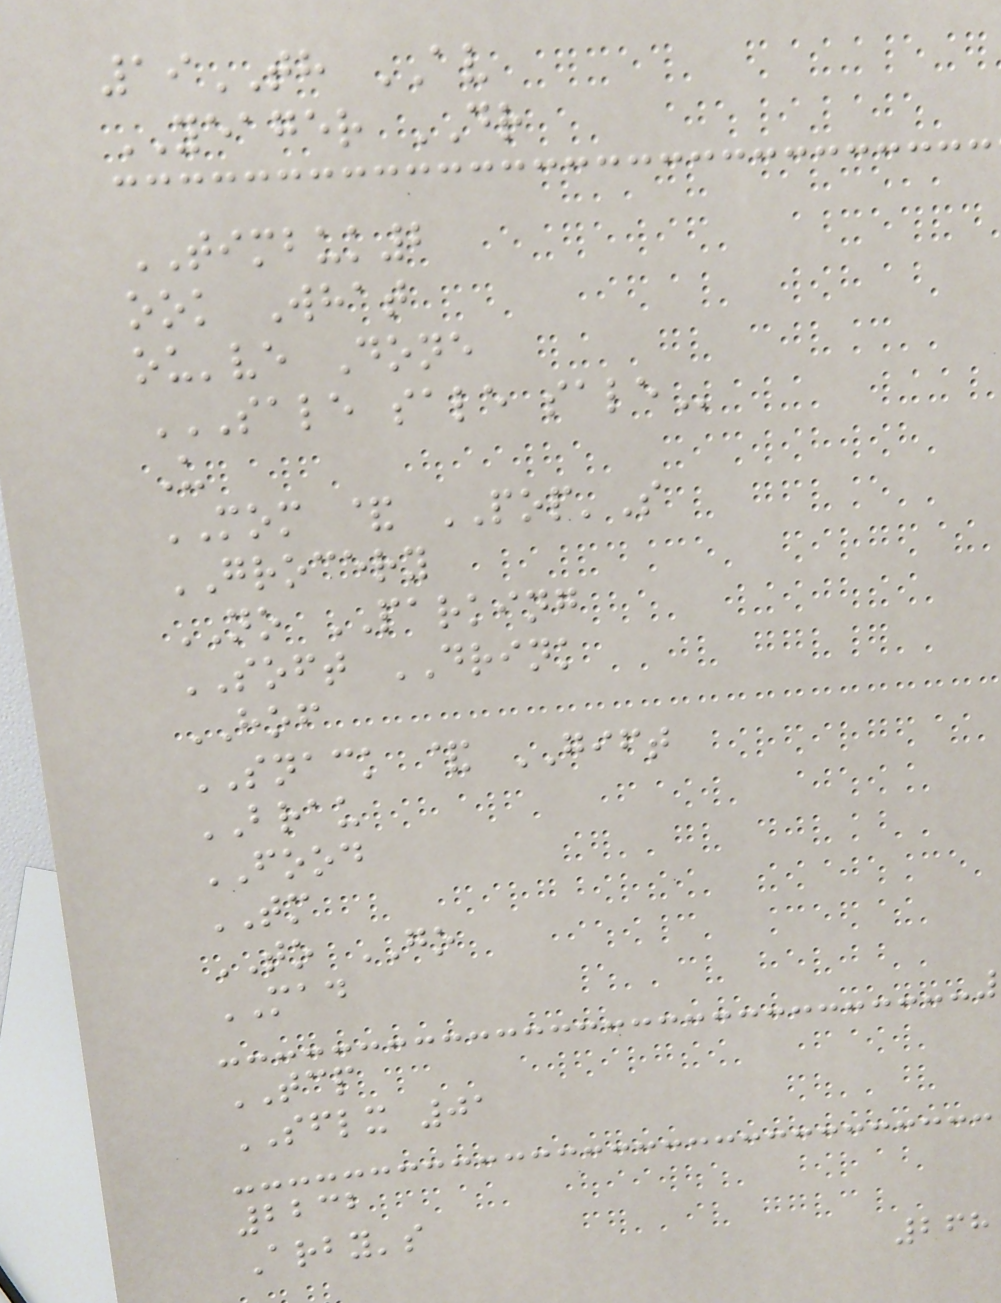19TH AV
YEAGER DR
TIMBUK2
ook What
ou've Done
SALE SALE SALE
U
MOM & POP'S
GROCERY
NO PARKING
SOFT DRINK
HOF
SNACK & GIFT
BRAU
FOOD
TM
TO GO
MAD
TCP
SFLX 01
2232
Arby's
268
